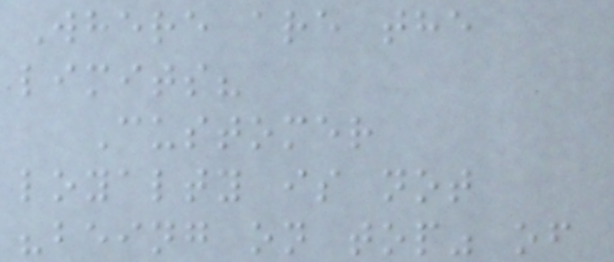Where are the
limits?
Customer
loyalty is not
"being on top" of
